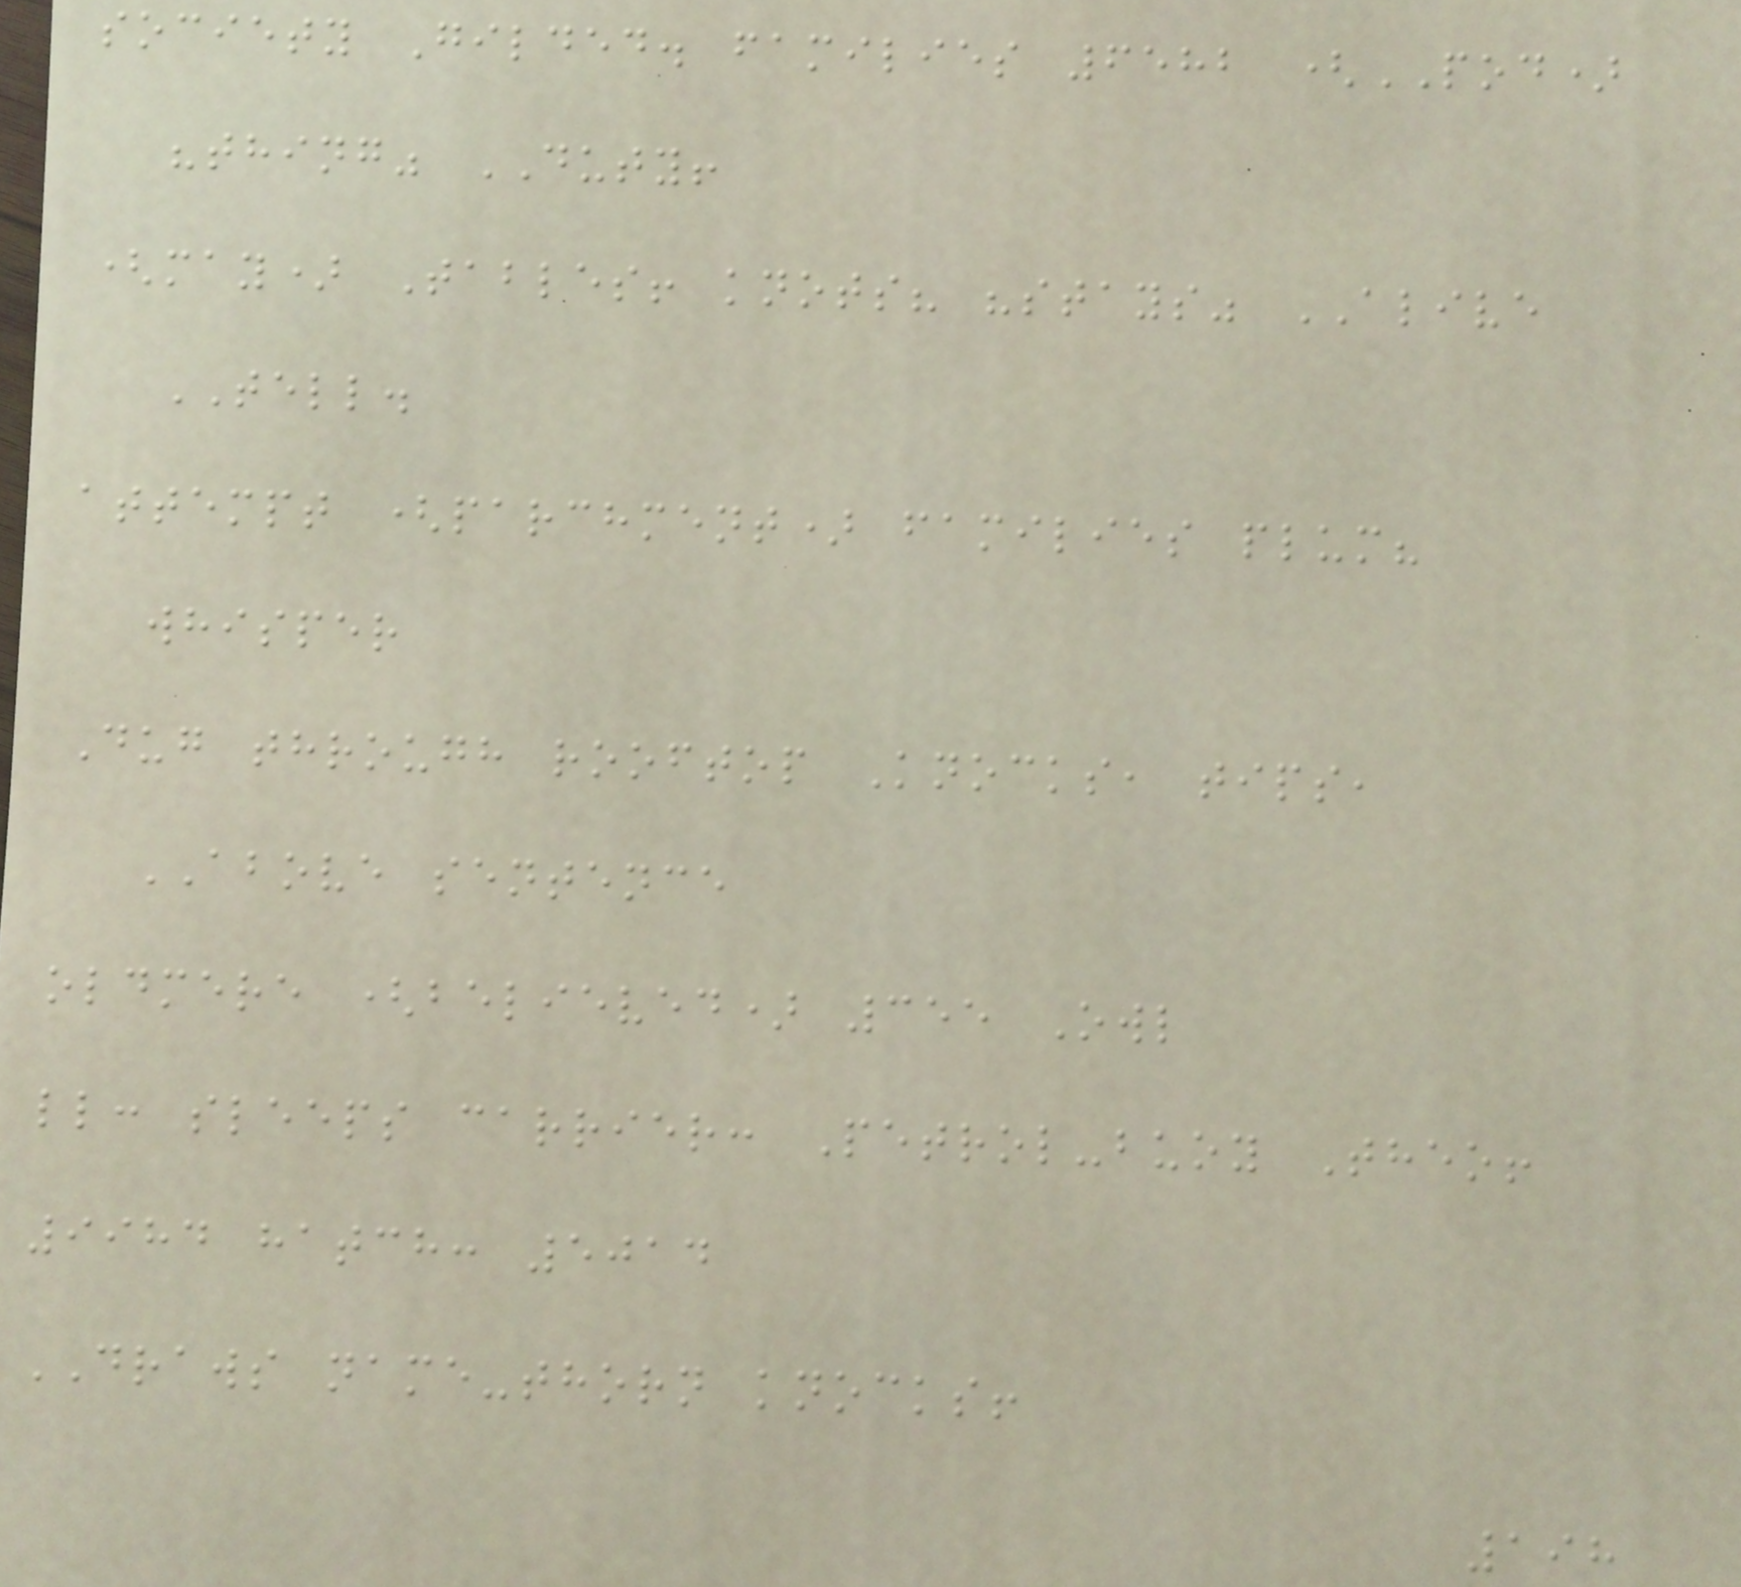society Gilded. families 6582 (POD)
"thing" DUTY!
(may) Tables! knots? "stays" ALIVE
TELL.
attempt (parchment) families plum?
whisper
Dug through rooftop Knocks, tips,
ABOVE sentence
oldmere (believed) 355 Owl
ll: sleeps carrier: Petrol-buoy Theo!
9984 hatch: 5014
DRAWS name-thorn knocks!
198
